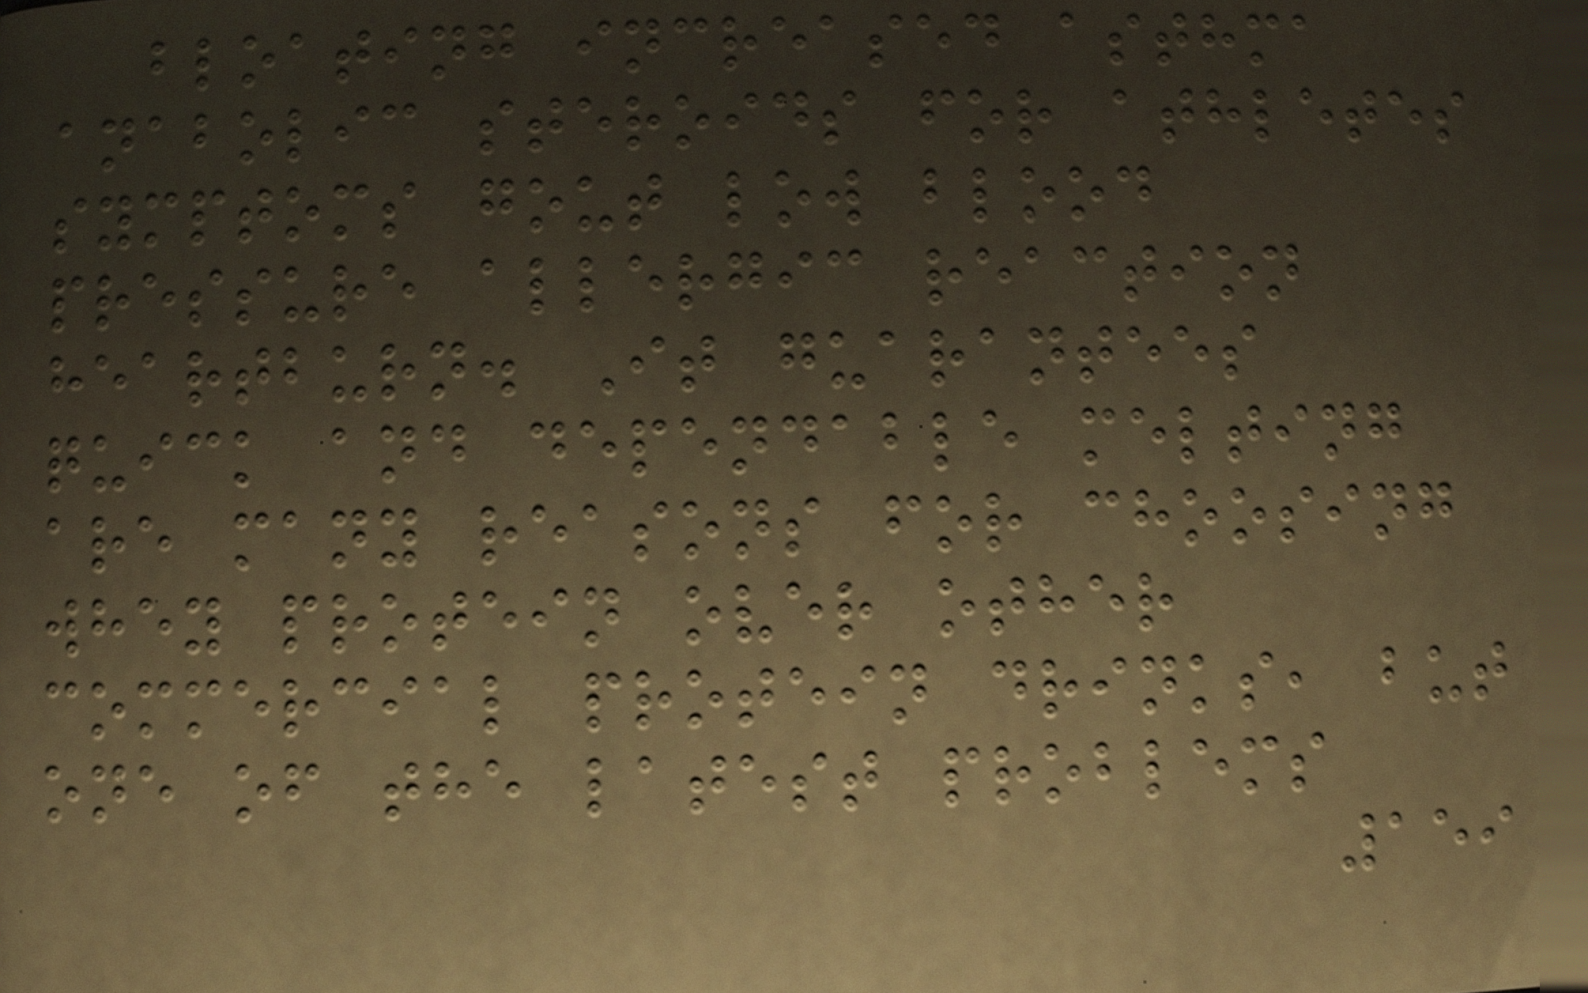bloating increased asthma
anabolic steroids for athletes
symptoms gout low blood
pressure allergic reaction
heartburn. It guarantees
quick and dependable melting
are many reasons for choosing
whey protein over other
commercial protein drinks, but
one of the latest problems
159
